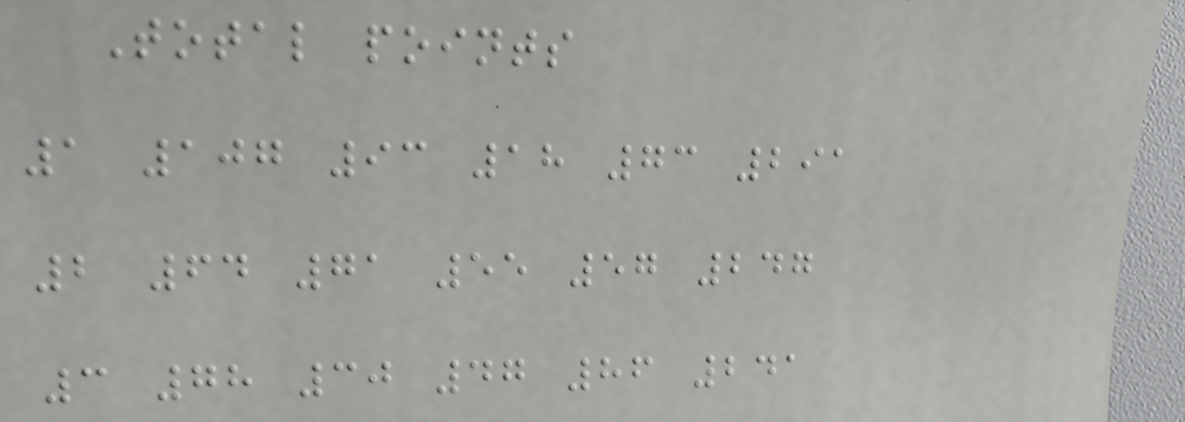Total points
1 107 93 18 73 291
2 64 71 55 57 247
3 78 30 47 86 241
